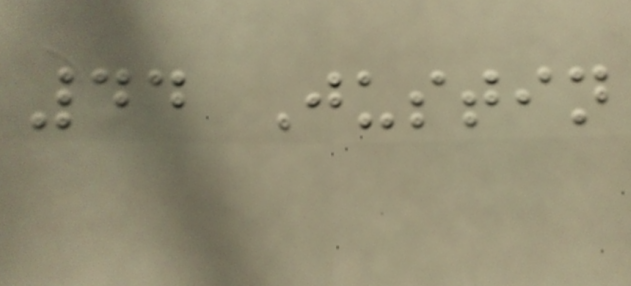44 Justin
